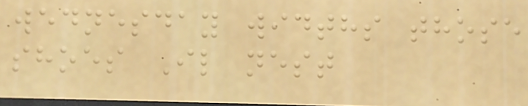wednesday widths those
shoes Il nest
